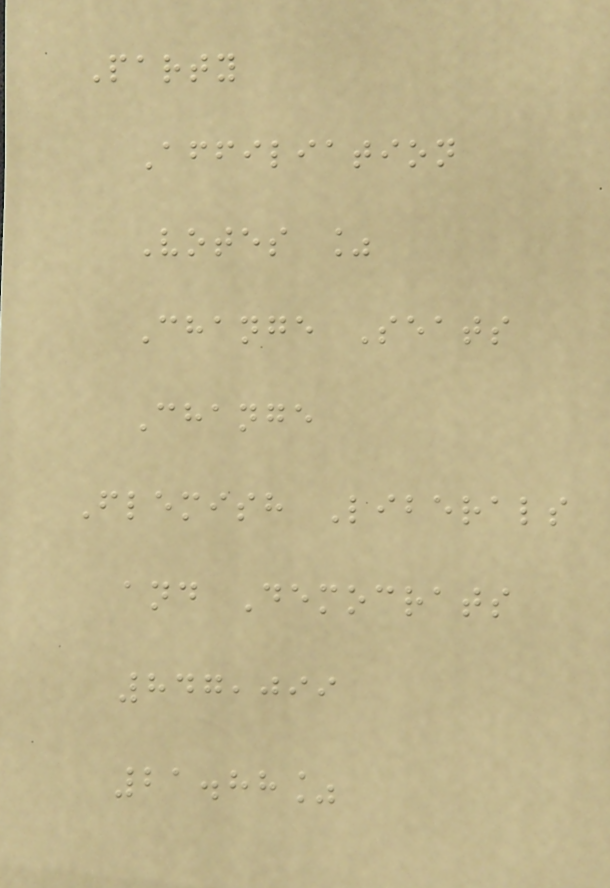Party
Affiliation
Votes %
Change Seats
Change
Flemish Liberals
and Democrats
847,099
21.88%
